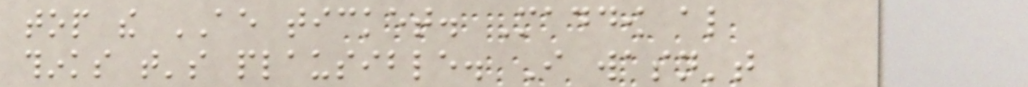top the AE ticket. Maddow also
thinks that's plausible. I wasn't
